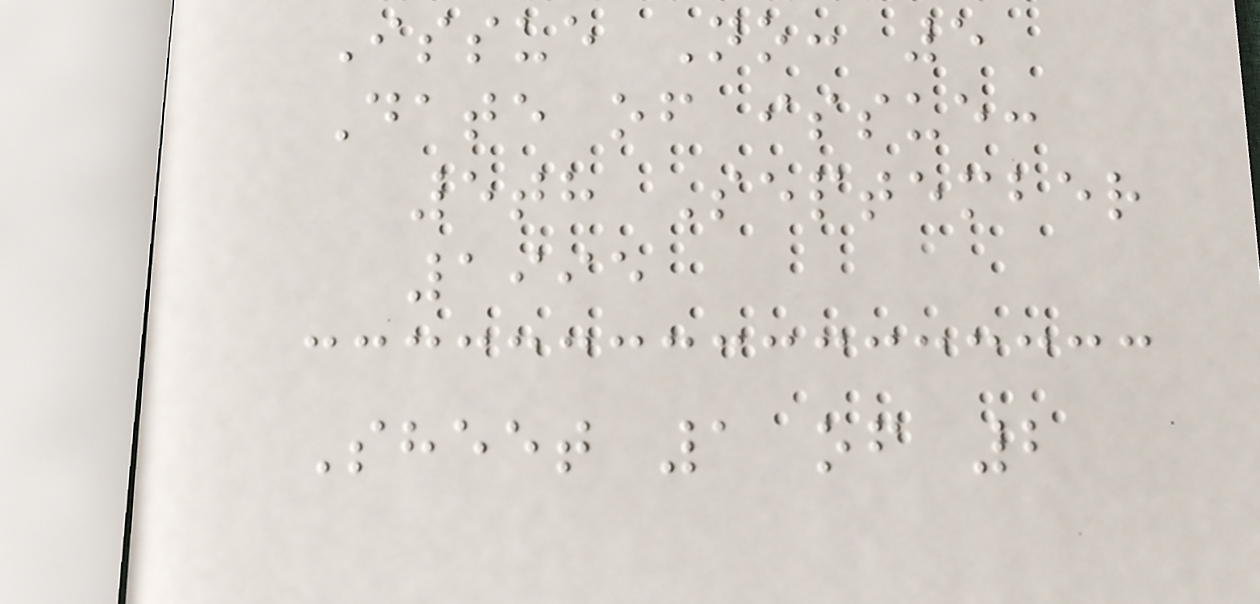Issue No: 5
Date of issue:
5th September
1995
Sheet 1 of 2
